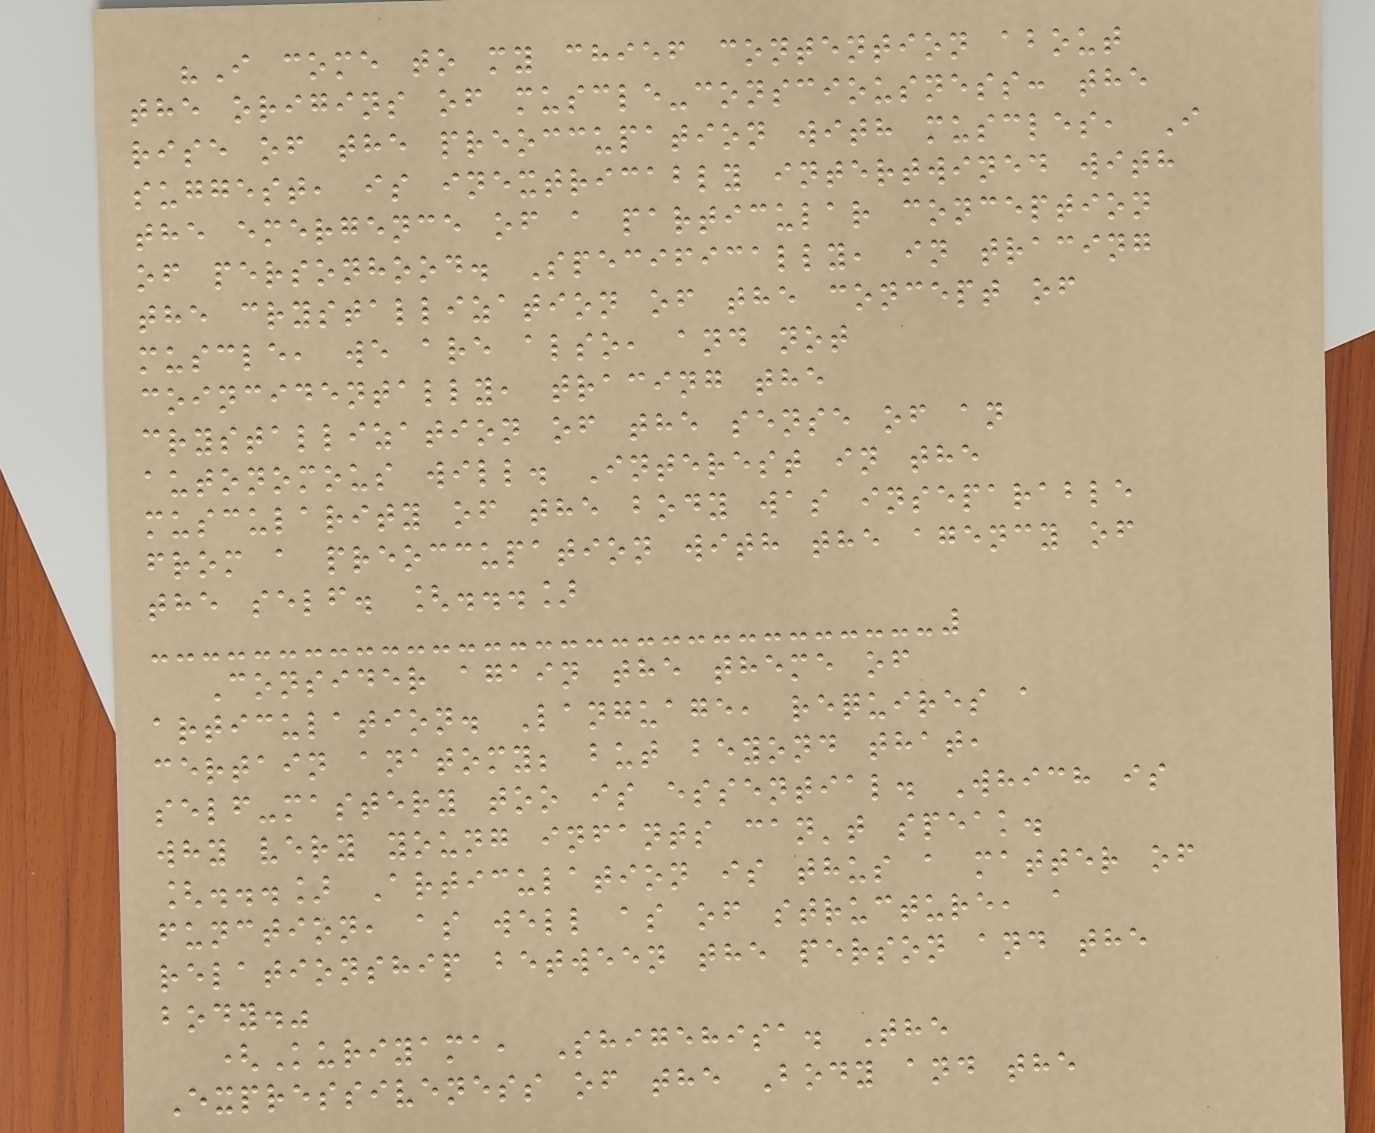"I come to my chief contention about
the origins of muscle-consciousness: the
rise of the preoccupation with muscles, I
suggest, is inextricably intertwined with
the emergence of a particular conception
of personhood. Specifically, in tracing
the crystallization of the concept of
muscle, we are also, and not
coincidentally, tracing the
crystallization of the sense of an
autonomous will. Interest in the
muscularity of the body was inseparable
from a preoccupation with the agency of
the self. [...]
Consider again the theme of
articulation. Language, requires a
certain anatomy; but beyond that,
self-mastery too is essential. Which is
why very young infants can't speak.
[...] Articulation is thus a matter of
function, as well as of structure, a
relationship between the person and the
body."
(Kuriyama, Shigehisa. The
Expressiveness of the Body and the
